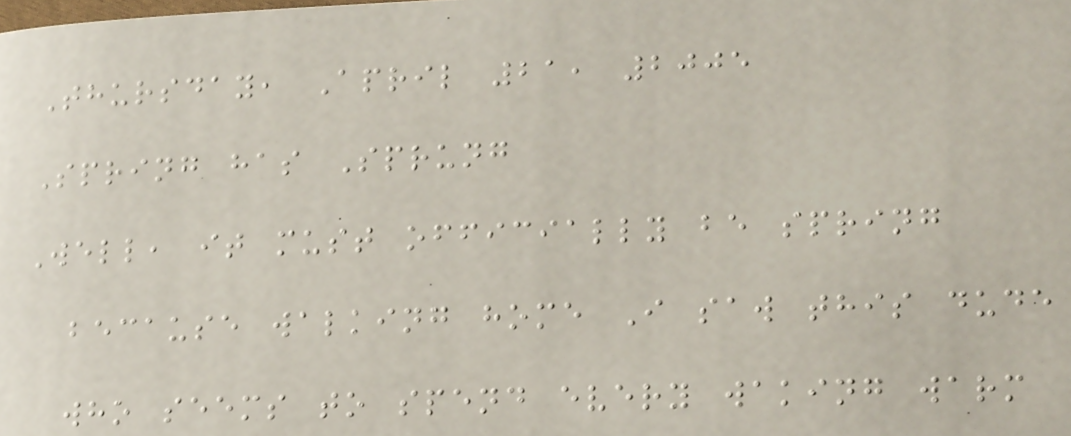Thursday, April 21, 2005
Spring has Sprung
Well, it must officially be spring
because walking home I saw this dude
who seems to spend every waking warm
